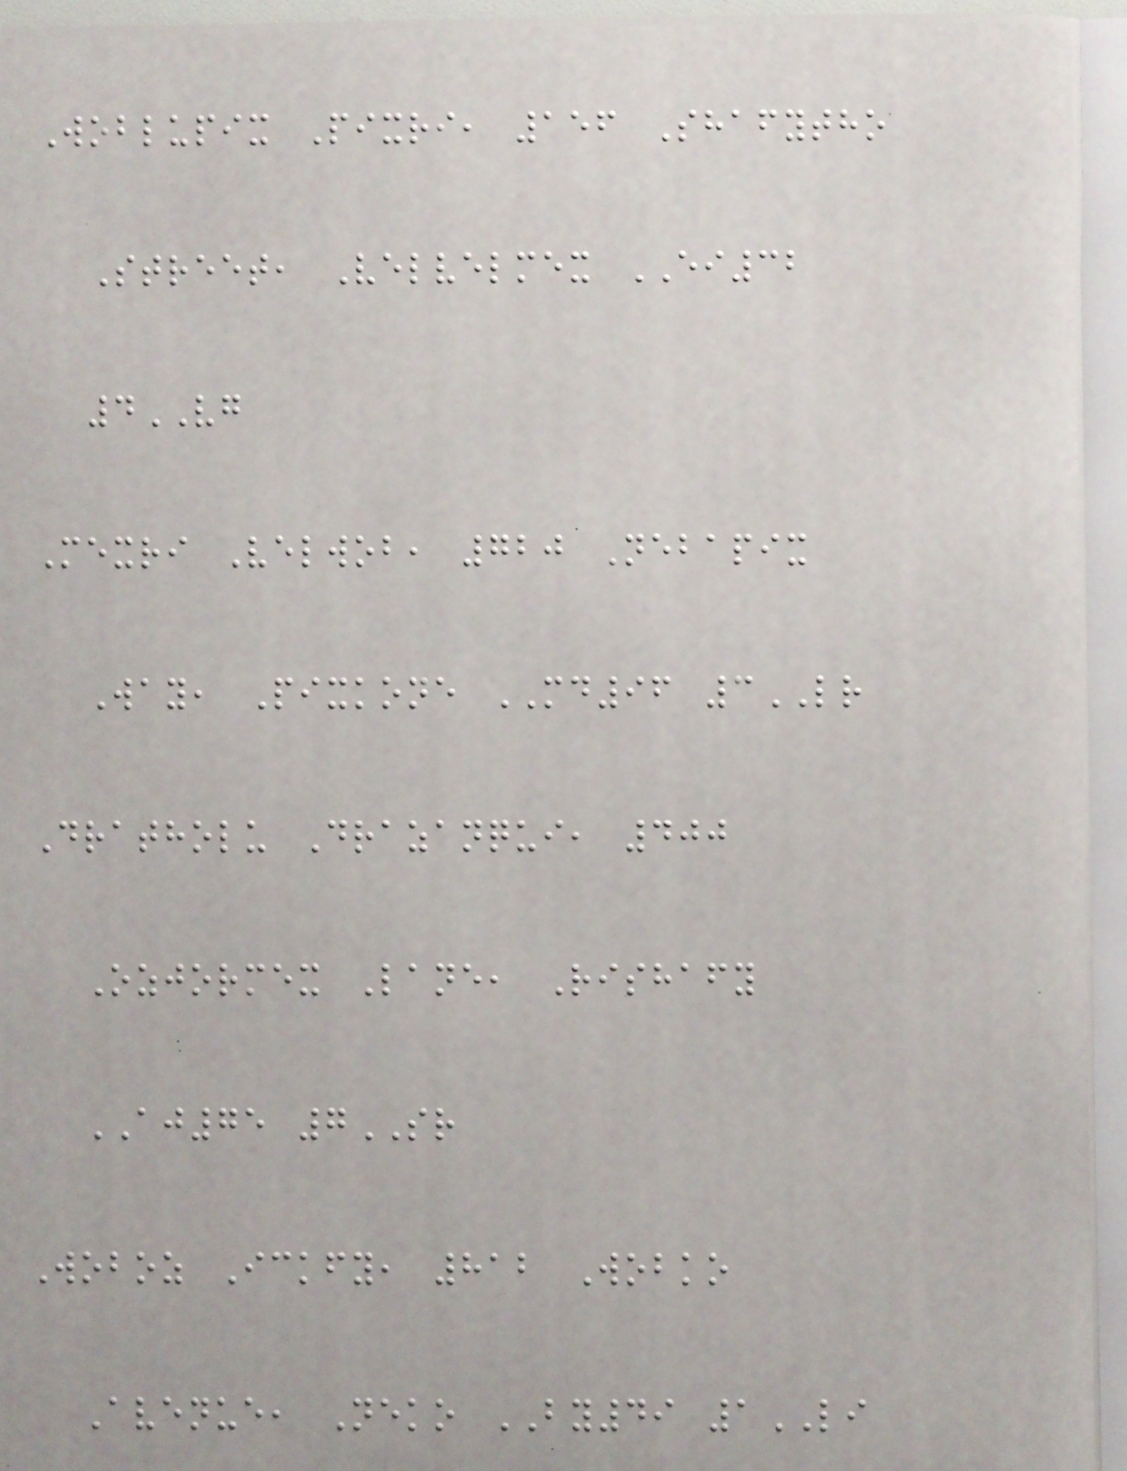Woblupix Pixri, 156 Shafytho
Street, Velvelmex EI32
4VG
Mexri Velwob, 720 Nebapix
Way, Pixkone MD96 3LR
Dratholu Drazanqui, 400
Ozjormex Lane, Rishafy
AJ75 7SR
Woboz Ickfy, 812 Wobko
Avenue, Neko BY49 1LI
